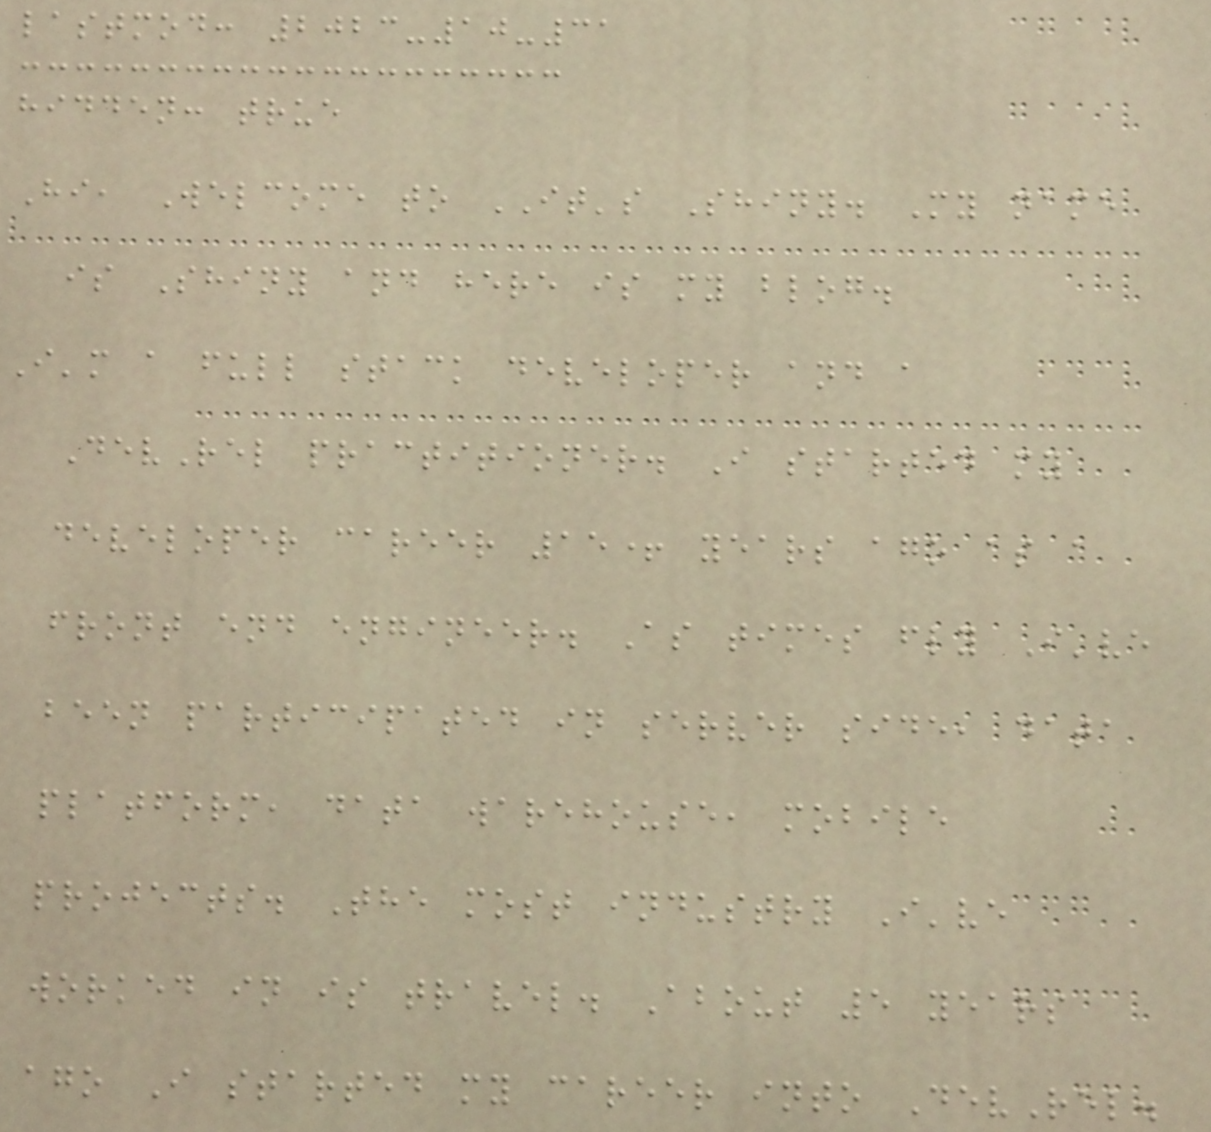lastmod: 2023-10-31
hidden: true
Hi, Welcome to IT's Shiny. My name
is Shiny and here is my blog.
I'm a full stack developer and a
DevRel practitioner. I started my
developer career 15+ years ago as a
front end engineer. As times fly I've
been participated in server side, data
platform, data warehouse, mobile
projects. The most industry I've
worked in is travel. About 5 years
ago I started my career into DevRel.
